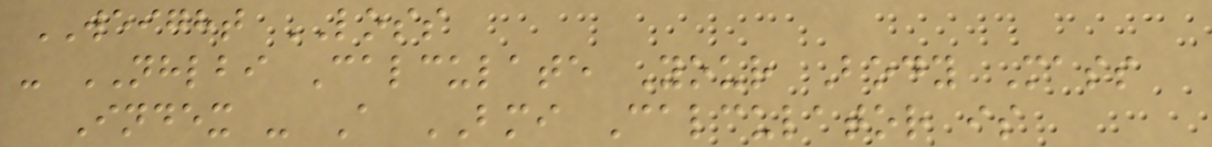WEIGHT LOSS
- NHLBI Calculate Your Body Mass
Index - A BMI Calculator is
